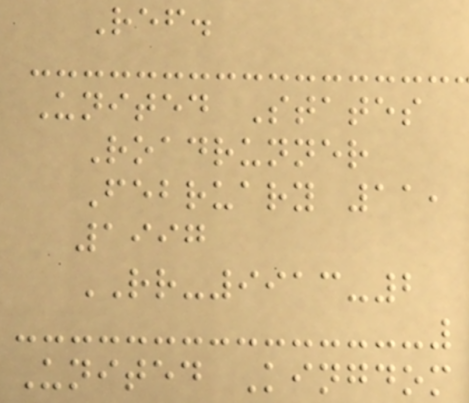Ref.
United States
Roadrunner
February 11,
1997
RR-9913-2
United Kingdom
